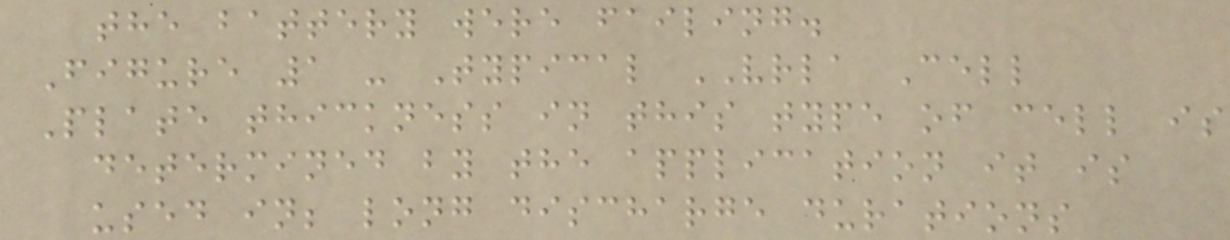the battery were failing.
Figure 1 - Typical VRLA Cell
Plate thickness in this type of cell is
determined by the application it is
used in; long discharge durations
